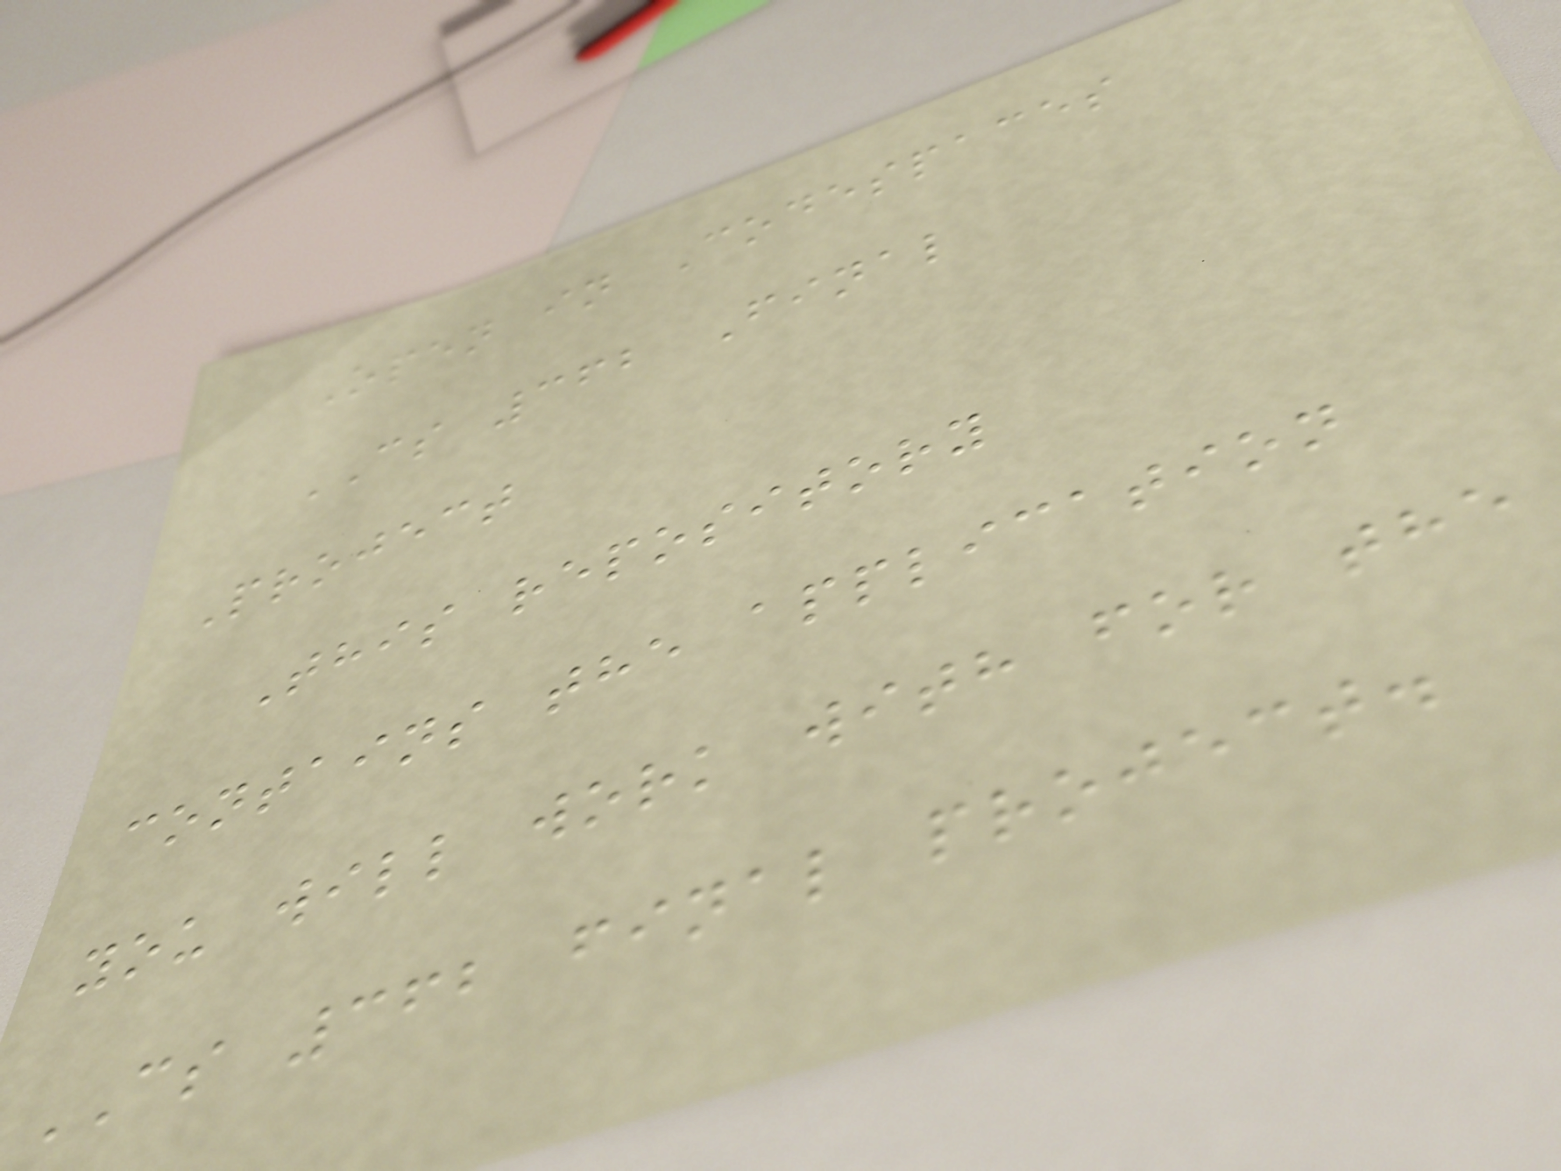Open in Codespaces
CS 362 Final
Project
This repository
contains the application
you will work with for the
CS 362 final project.
